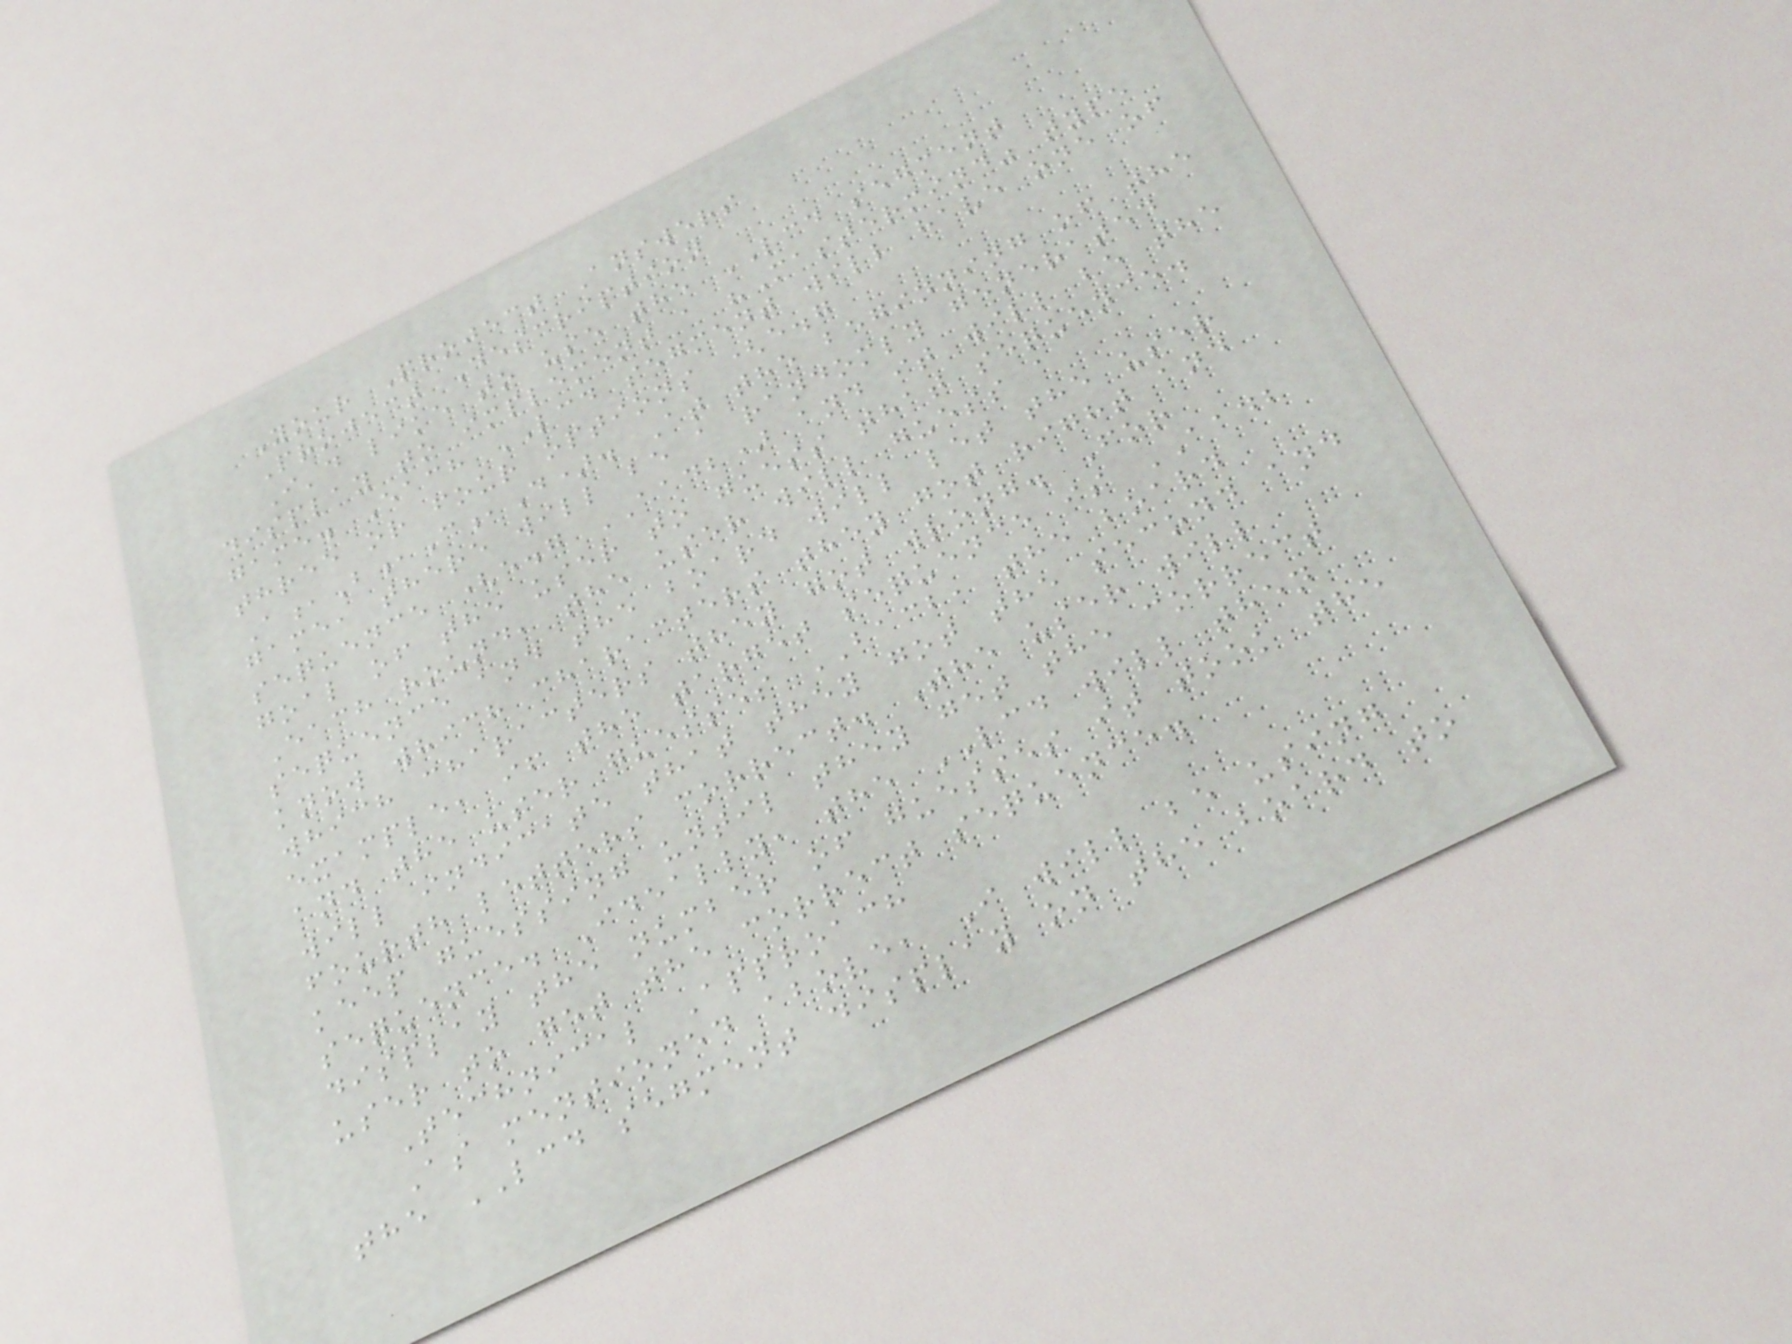Your Project Answers
Project Description
I'd like to use the LCD segment
display to implement a "Mastermind" type
game. Each LCD segment will have one of
three or four options (e.g
A,B,C,D). At the beginning of the
game, there will be a randomly generated
sequence (e.g AADB) and it will be the
goal of the user to guess that sequence.
Each round, the user will guess a
sequence and the board will let the user
know which characters they got right and
which characters they got wrong. For
example, if the target sequence is AADB
and the user guesses BACB, the board
will indicate that they got the second and
fourth letters correct. The user will
keep guessing until they get the correct
sequence. Ideally, the LCD will then
display the number of guesses it took the
user to get the correct sequence.
Technical Approach
As mentioned above, I will be using
the LCD segment display on the board to
